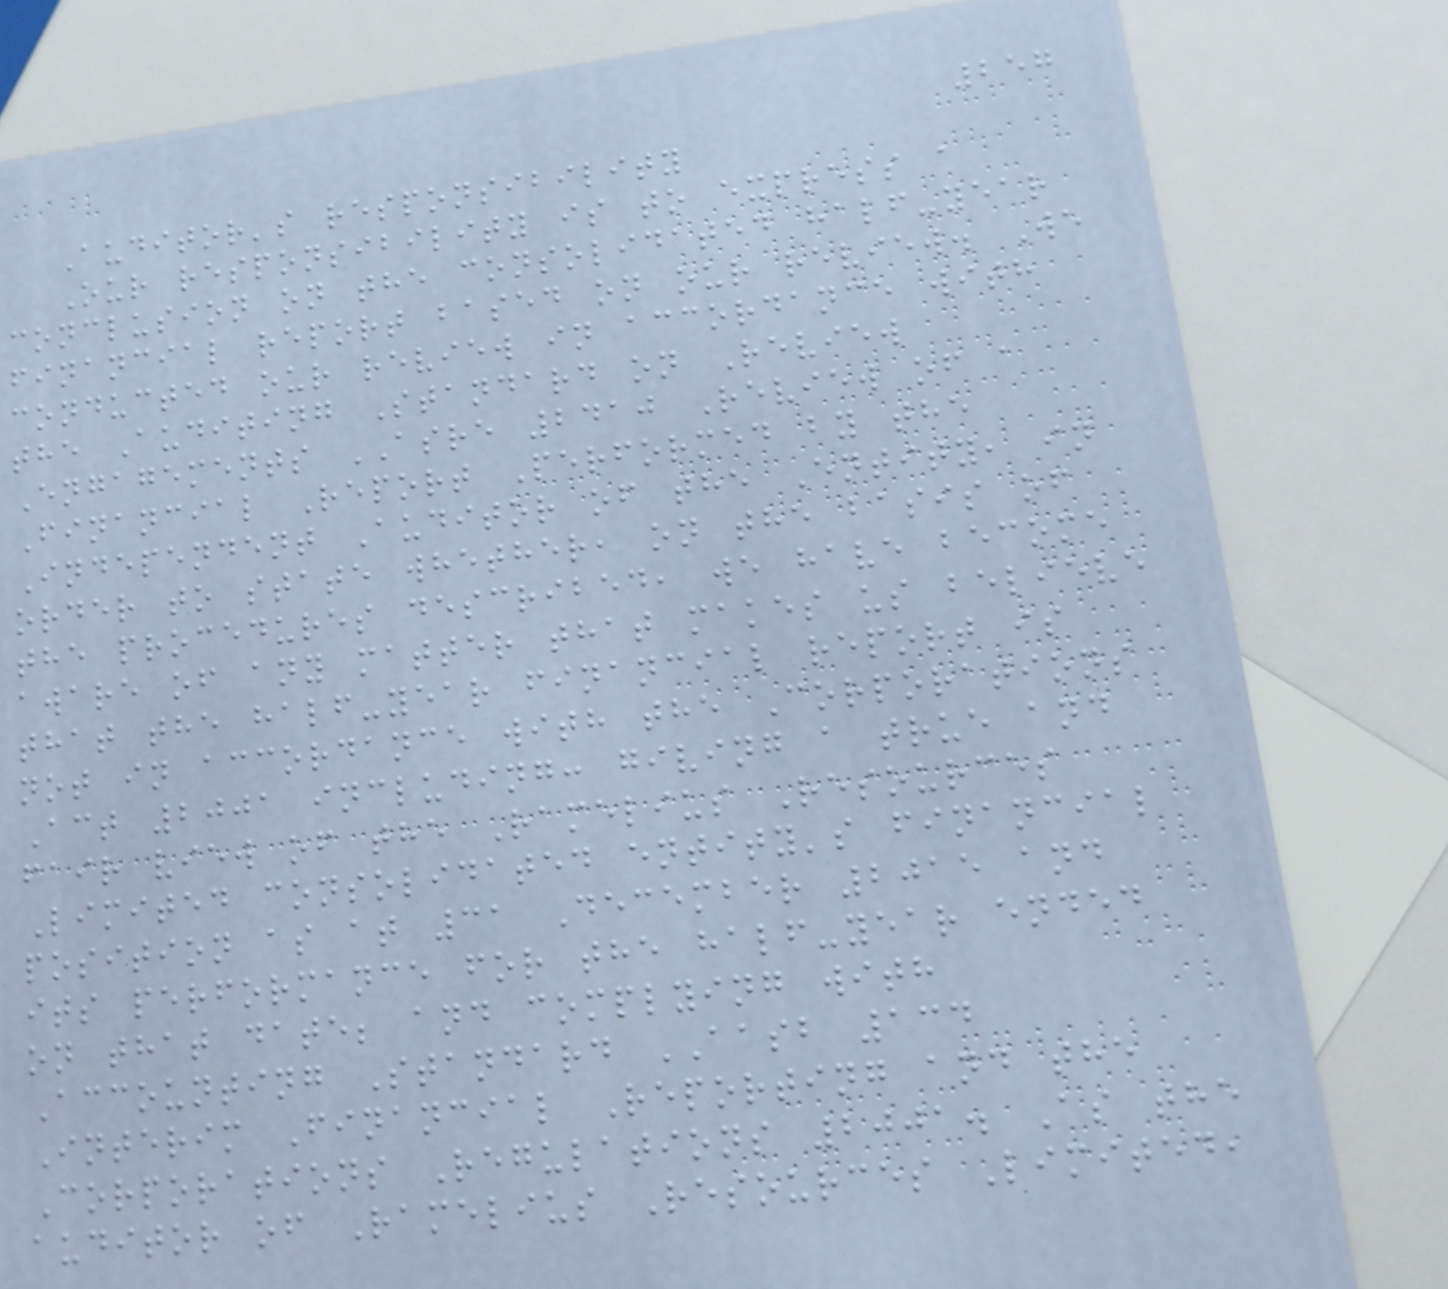257
Auditor's responsibility
Our responsibility is to express a
conclusion on the consolidated half-year
financial report based on our review. We
conducted our review in accordance with
the Auditing Standard on Review
Engagements ASRE 2410 Review of a
Financial Report Performed by the
Independent Auditor of the Entity, in
order to state whether, on the basis of
the procedures described, we have become
aware of any matter that makes us believe
that the half-year financial report is
not in accordance with the Corporations
Act 2001 including: giving a true and
fair view of the Ramelius Resources
Limited consolidated entity's financial
position as at 31 December 2015 and
its performance for the half-year ended
on that date; and complying with
Accounting Standard AASB 134
Interim Financial Reporting and the
Corporations Regulations 2001. As the
auditor of Ramelius Resources Limited,
